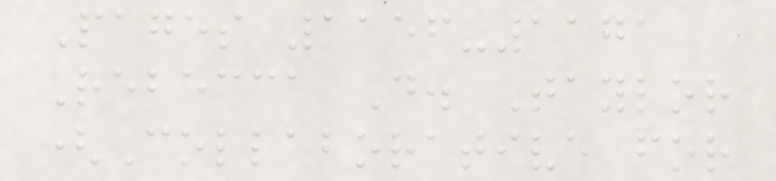Pages 1156-1171
Rebecca D. Taylor
(Collaborative for
